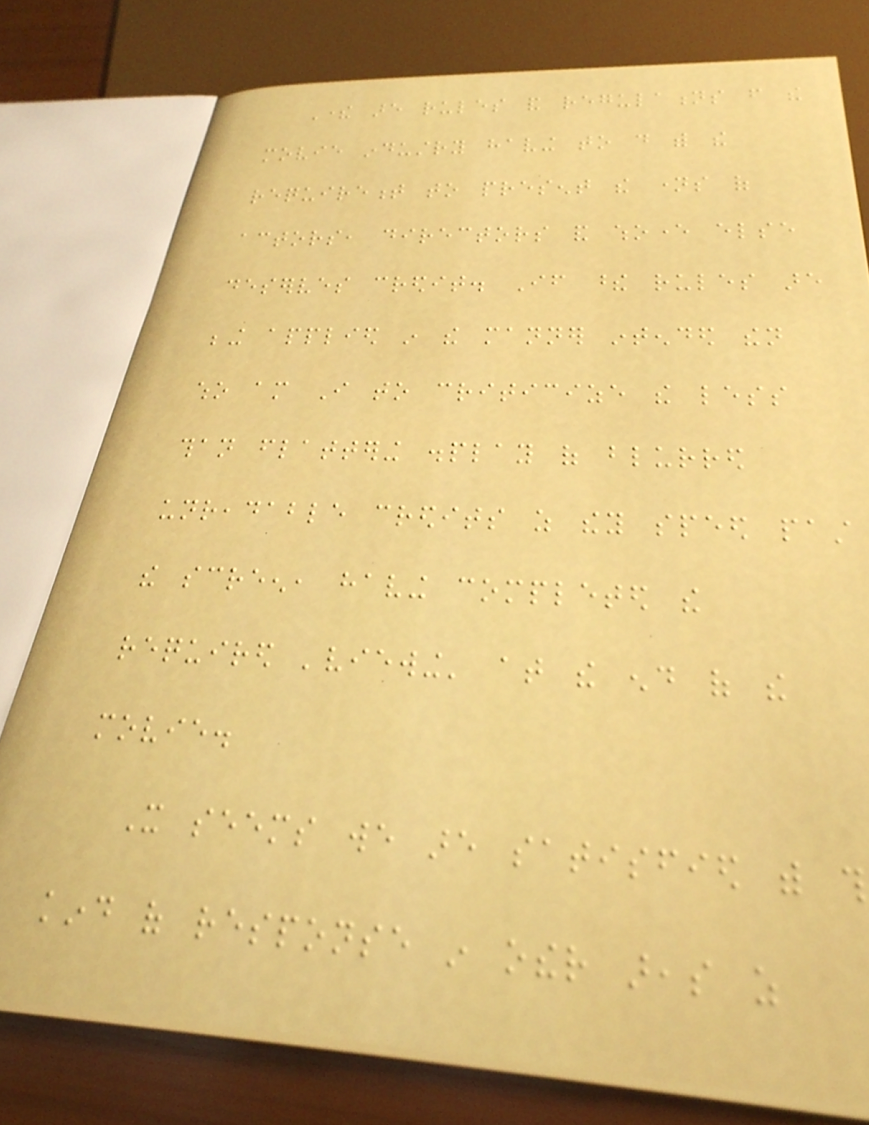There are rules and regulations from the
movie industry having to do with the
requirement to present the names of
actors, directors and whoever else
deserves credit. If these rules are
being applied in the manner intended then
who am I to criticize the less
than flattering display of blurred
unreadable credits as they speed past
the screen, having completed the
required 'viewing' at the end of the
movie.
It seems we are satisfied with this
kind of response in other areas as
